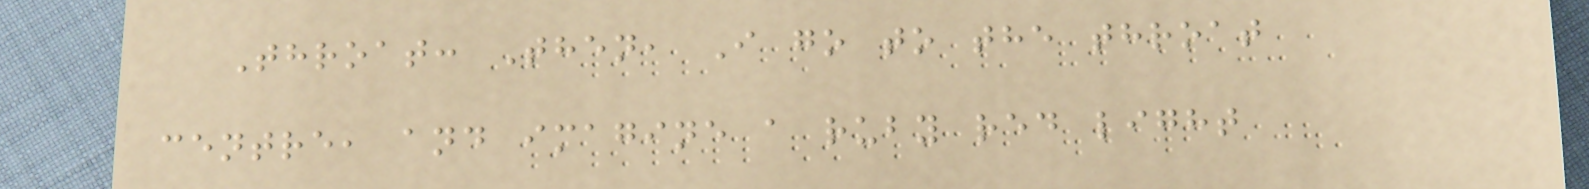Throat: Then, I go to the throat
centre, and imagine a ruby red light
